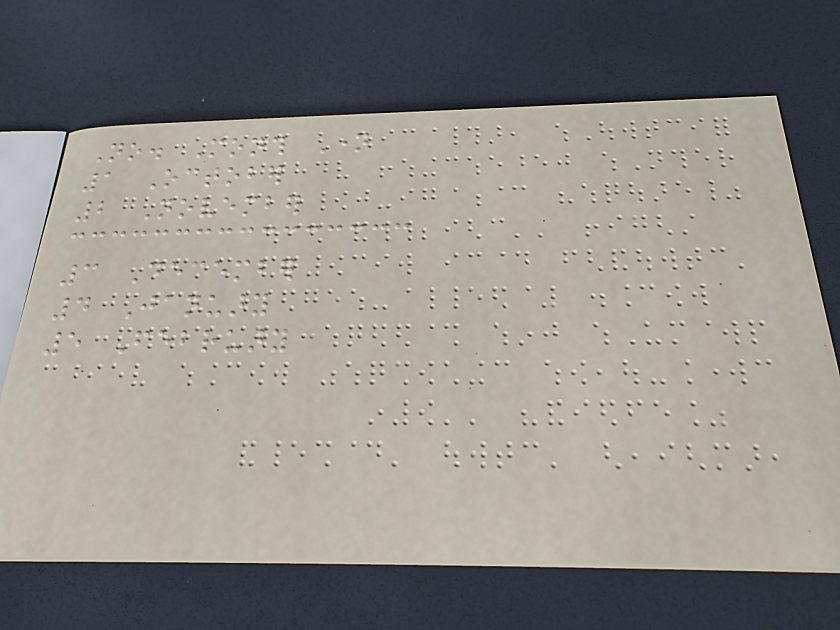No. Month Name
1 October
2 November
3 December
4 January
5 February
